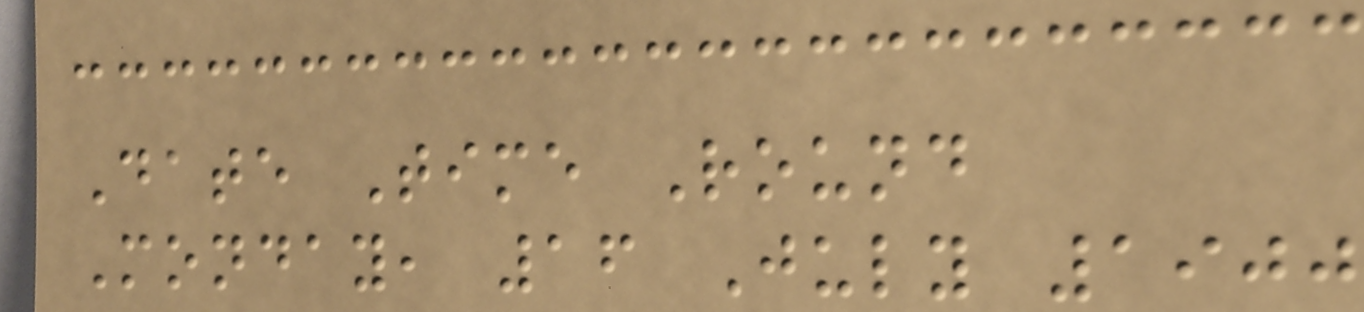Date Time Round
Monday, 16 July 1900
